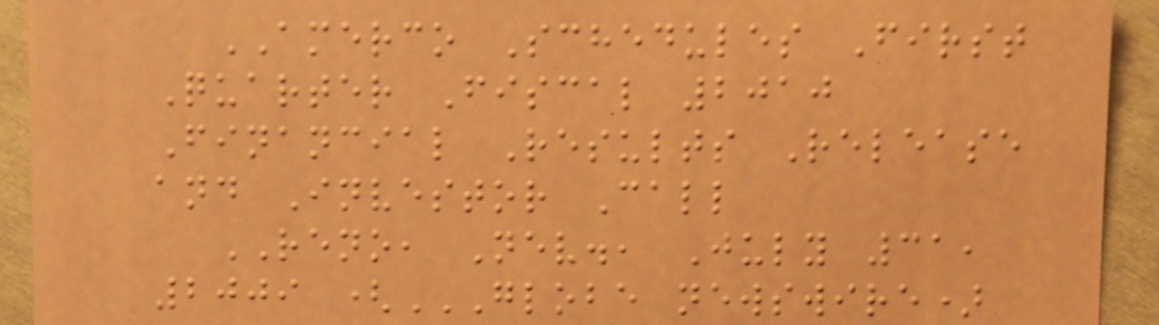AMERCO Schedules First
Quarter Fiscal 2010
Financial Results Release
and Investor Call
RENO, Nev., July 31,
2009 (GLOBE NEWSWIRE)
